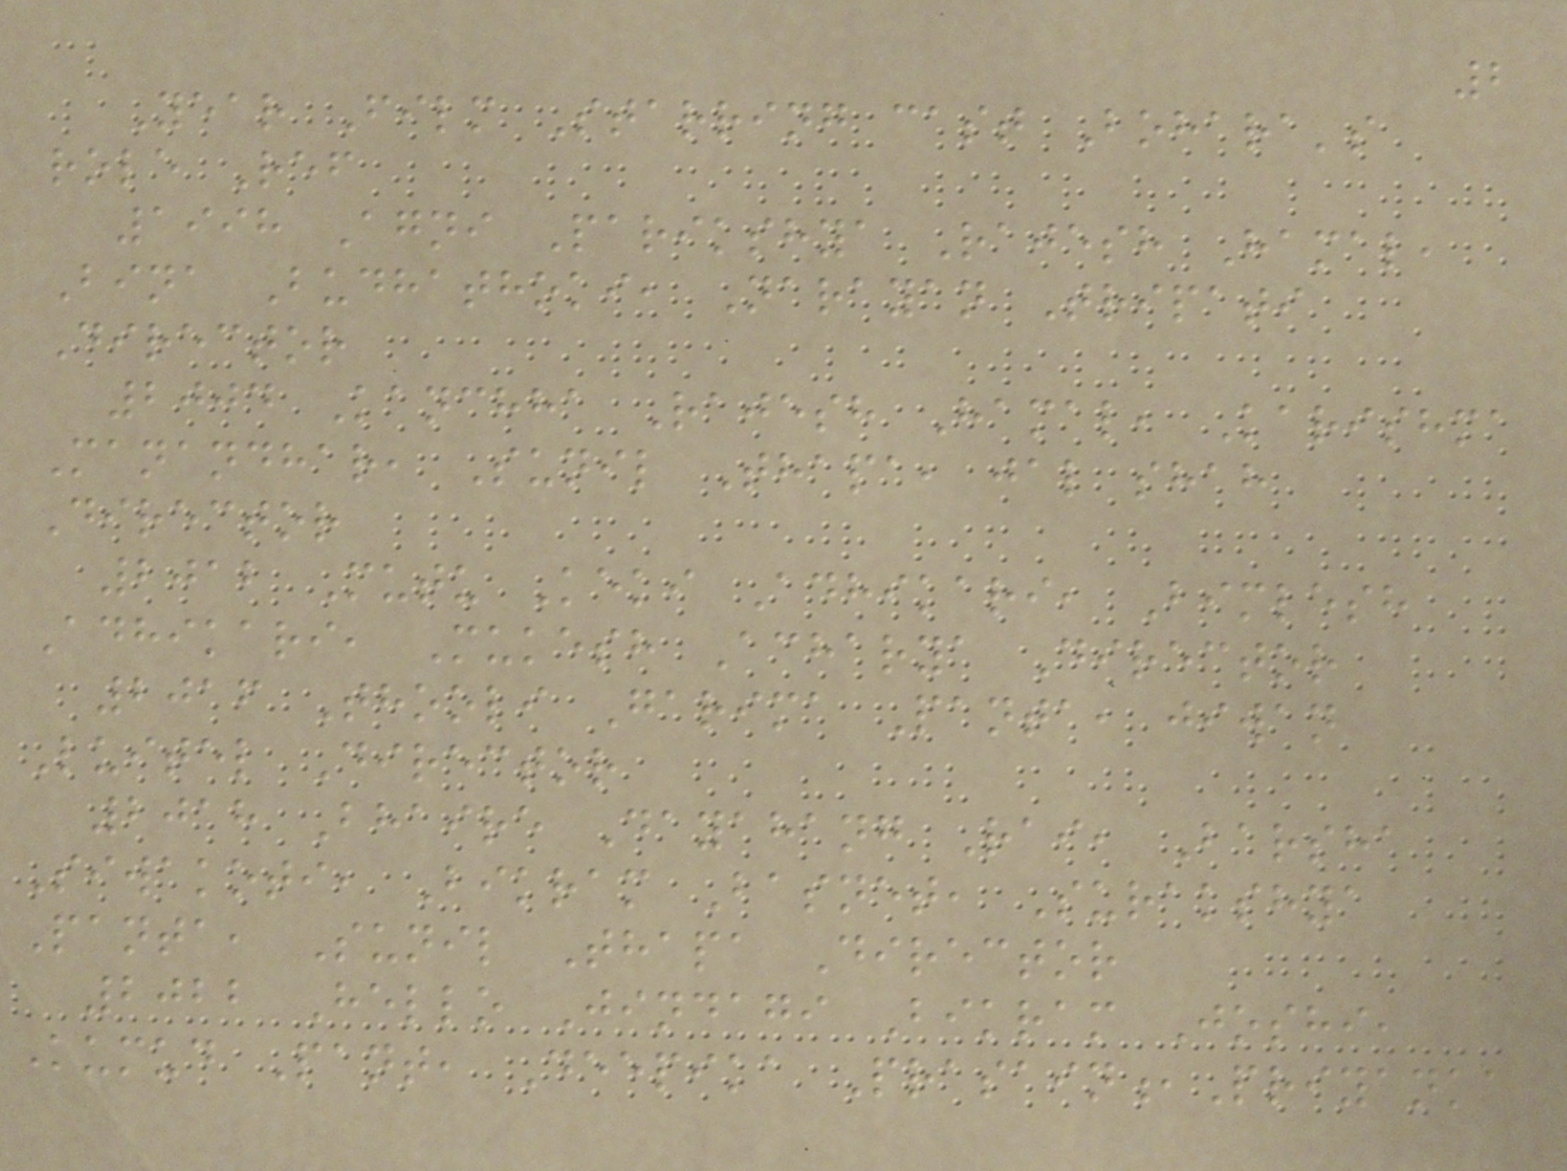2
Year Film Starring cast Bohara's
role Ref
1998 Agni Parikshya Rajesh Hamal,
Bina Budhathoki, Narayan Tripati
Director
2004 Kanchha Rajesh Hamal, Karishma
Manandhar, Sunil Thapa, jal shah
Director
2012 Mutu Keki Adhikari, Bimlesh
Adhikari, Mukesh Acharya Director
2016 Thooli Garima Panta, jiwan
Luitel Director
2018 Bhaire Dayahang Rai, Barsha
Siwakoti, Bikram Basnet, Surakshya
Panta, Sunil Thapa Director
2022 Hello Jindagi Bikram Joshi,
Kumud Pant, Deepika Prasain,Priyanka
